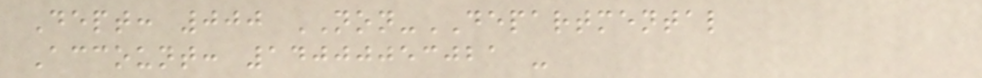Dept: 000 NON-DEPARTMENTAL
Account: 14000053021 -
